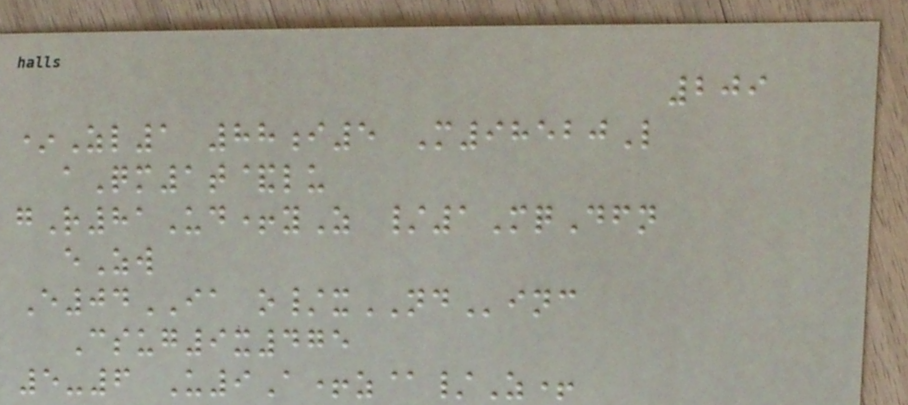209
*Zl1 88i5 M98520L
aQm1t&lu
gR81Ud+yZ /1MqDfn
eZw
E04IA o/xNDinc
Csug9x475
5-6 U9A+z@/Z+
